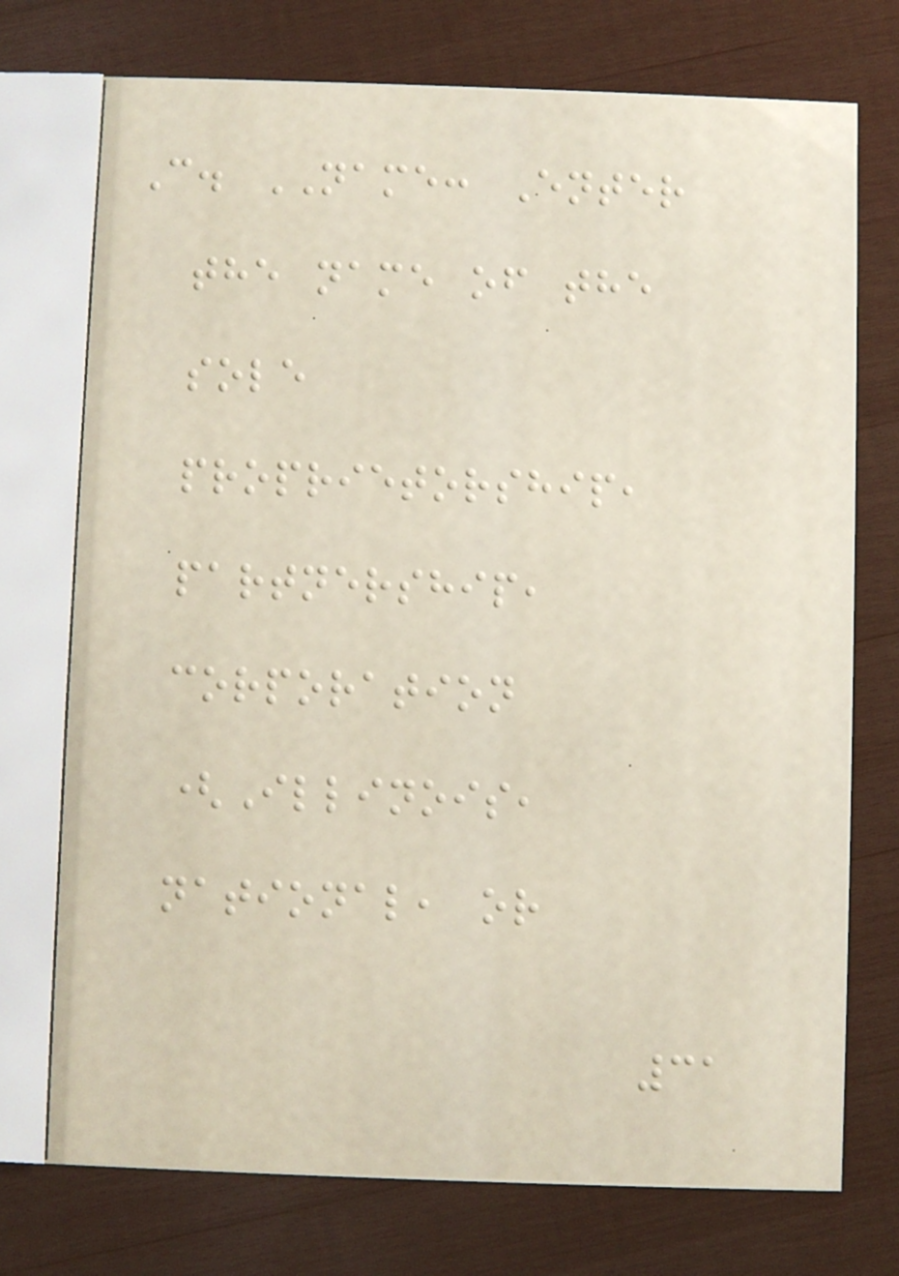C. NAME: Enter
the name of the
sole
proprietorship,
partnership,
corporation
(Illinois,
national, or
31
